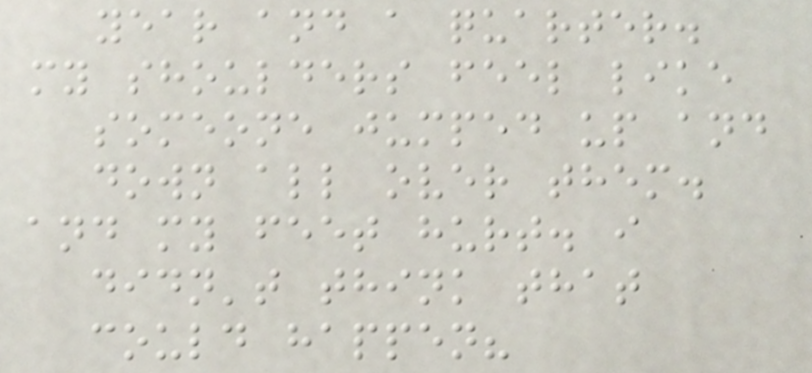year and a quarter.
my shoulders feel like
someone jumped up and
down all over them.
and my feet hurt. i
didn't think that
could happen?
